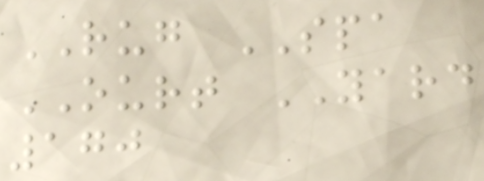RUG SPA
OURT YARD
170
